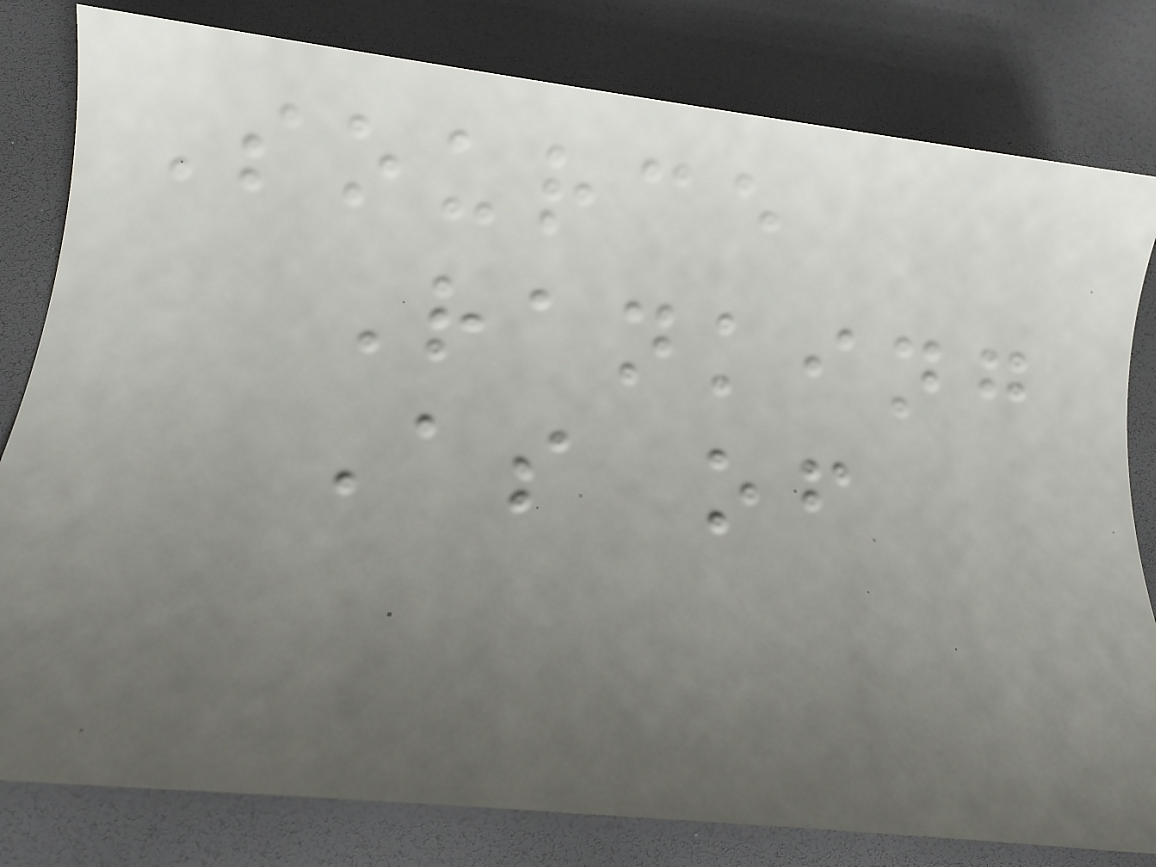Source
Ranking
As of
